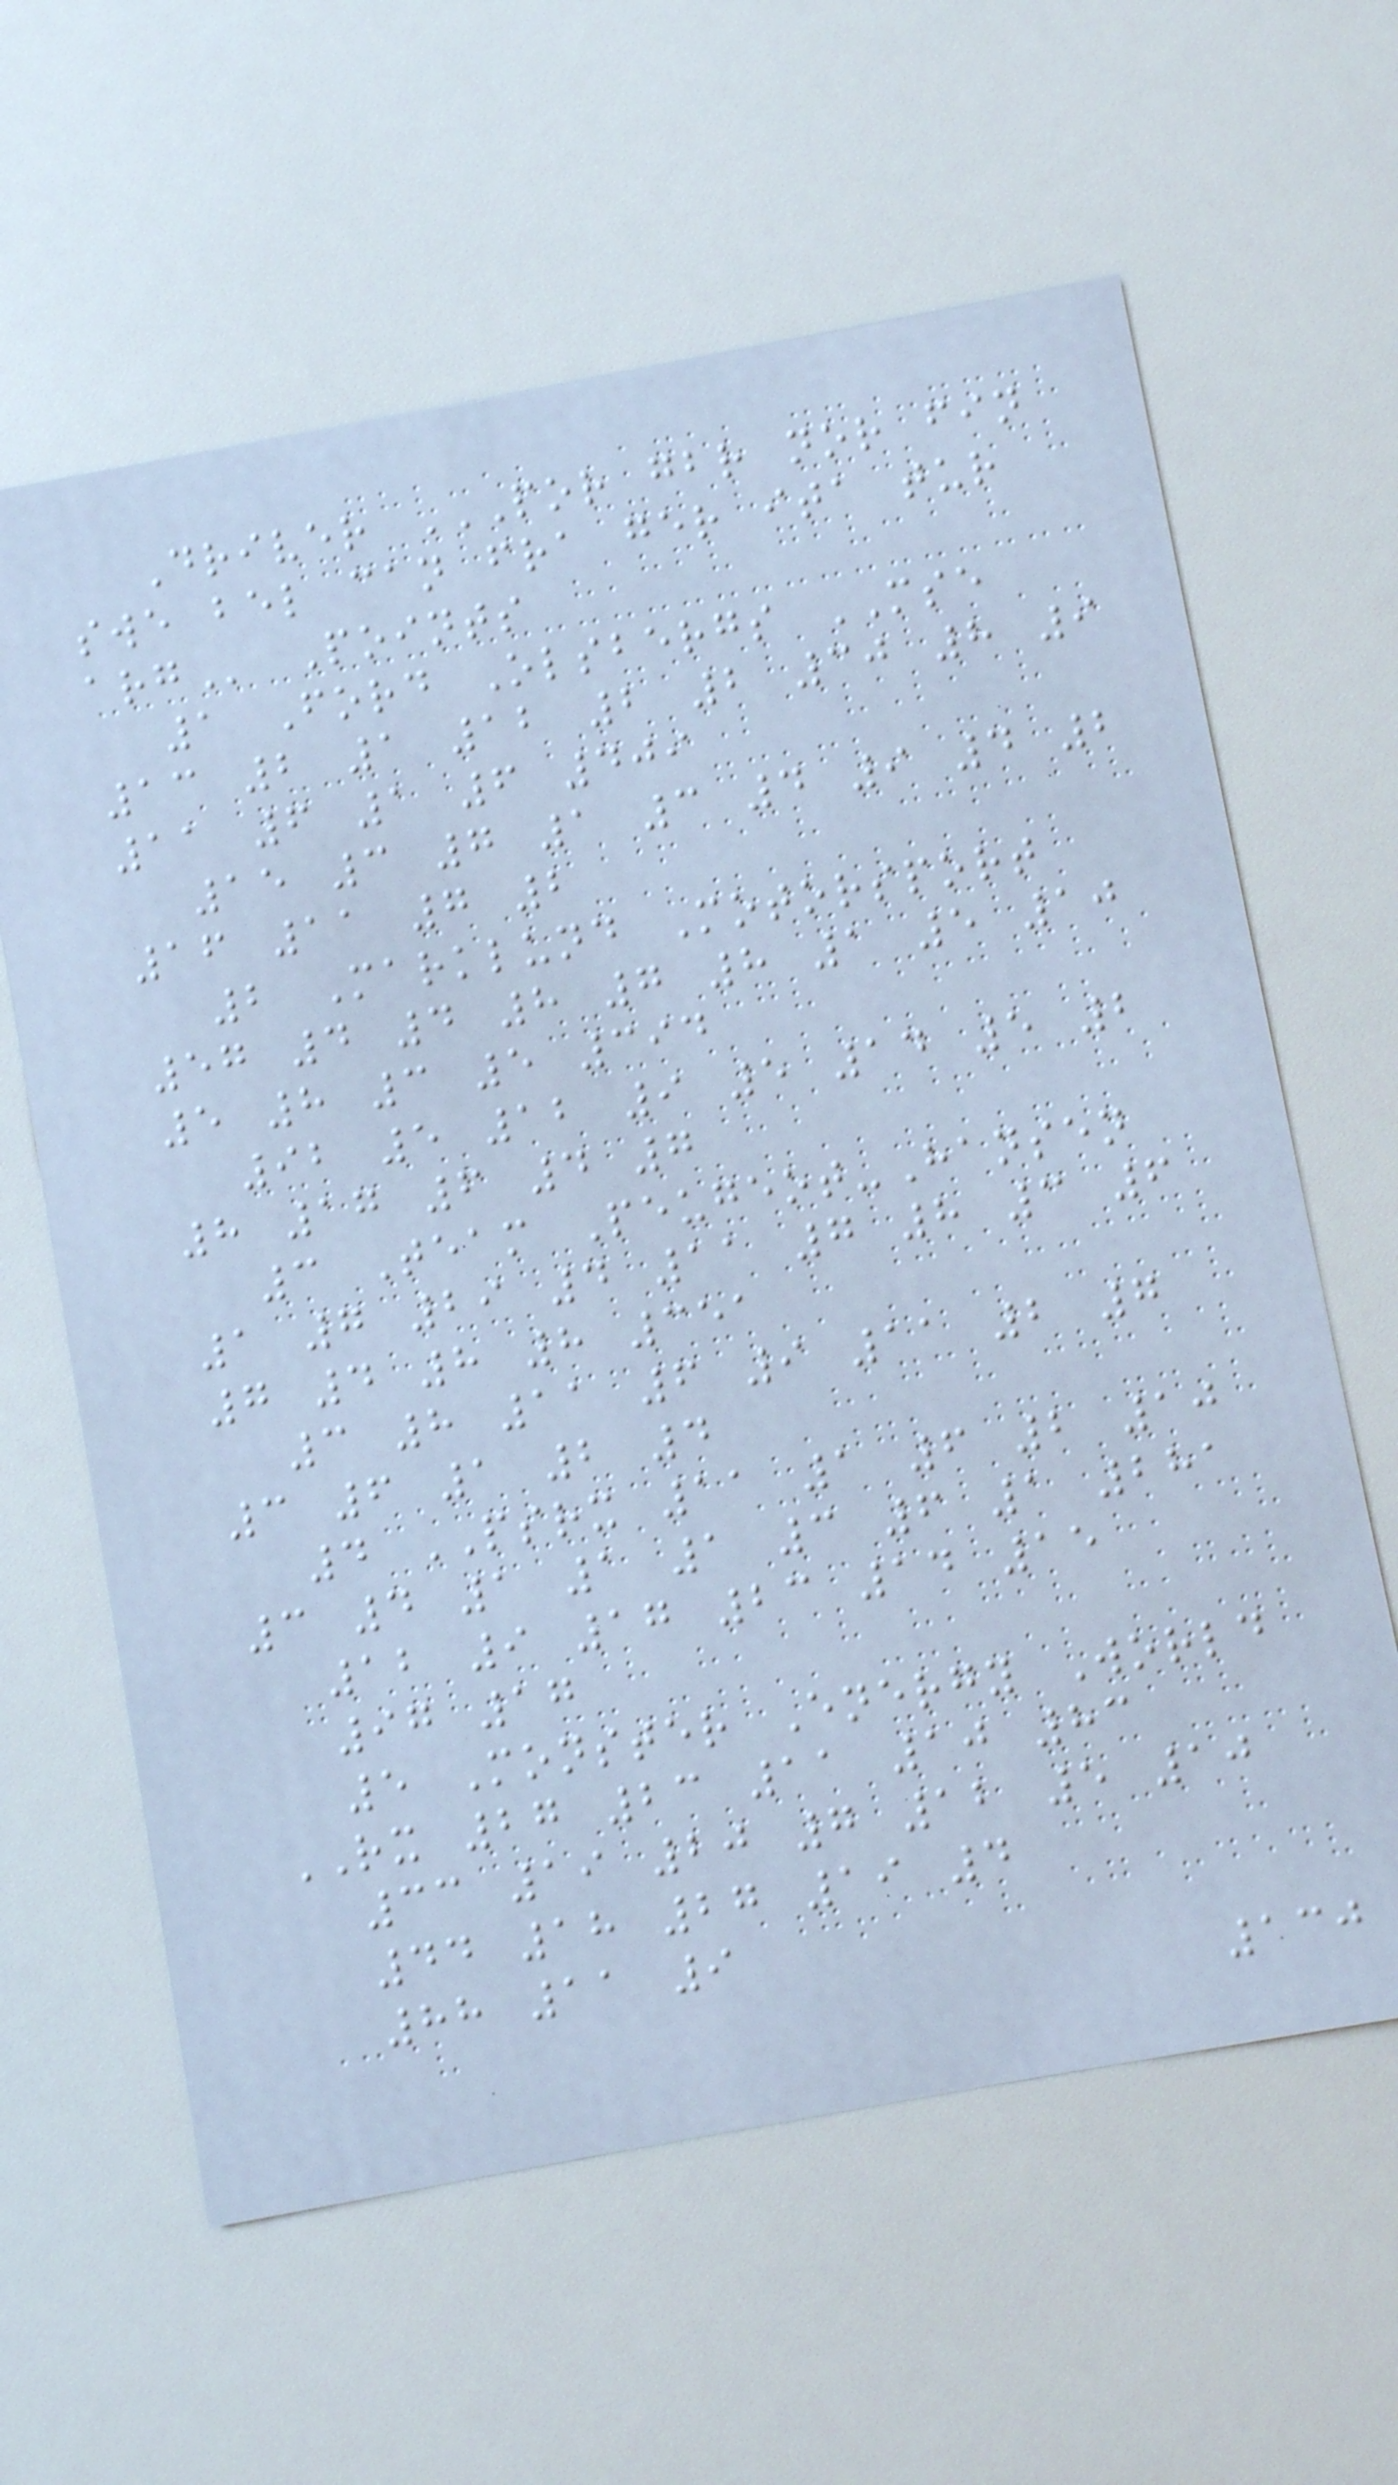Driver POR GBR NOR FIN
SWE BEL CAN FRA GER ITA TUR
ARG Points
1 Ford Olsbergs MSE
13 2 1 12 2 2 30 8 9
11 6 1 6 409
15 3 7 1 3 4 9 4 2
16 11 7 2
2 Marklund Motorsport
57 4 4 8 7 8 1 5 10
5 8 3 5 394
92 5 12 9 5 14 5 2
8 17 6 4 7
3 Team Peugeot-Hansen
1 7 29 4 11 7 8 3 6
7 4 8 8 351
3 8 11 6 9 11 2 7
3 6 1 2 4
4 PSRX 11 1 6 2 10
3 4 1 1 1 3 6 1 281
12 9 17 23 14 15
97 17
5 Monster Energy World
RX 27 23 11 10 83
33 19 20 7 12 5 10
44 18 27 19 4
88 11 9
130
